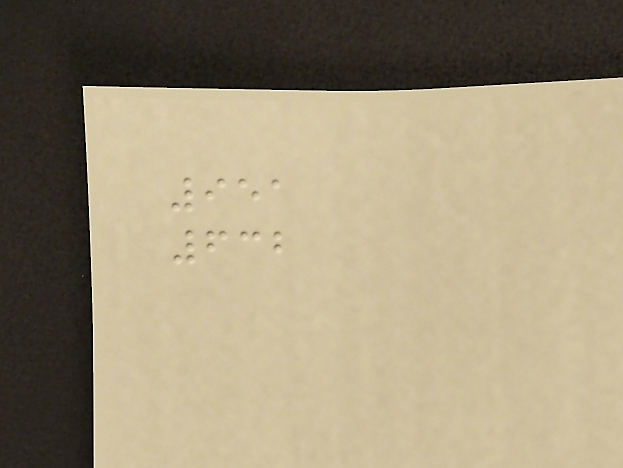951
632
